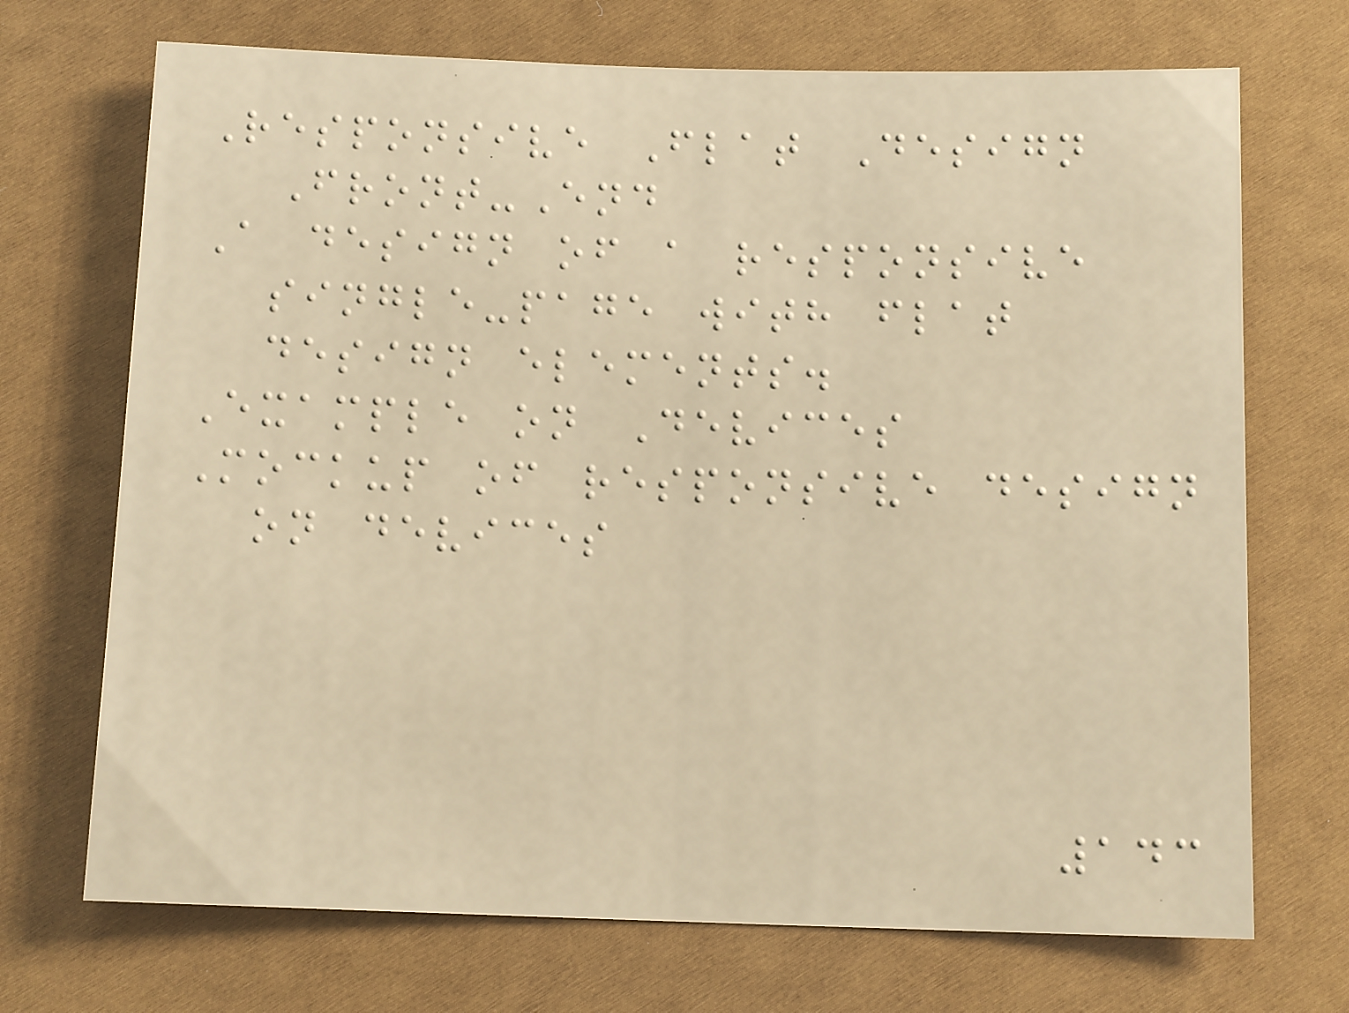Responsive Flat Design
Front-End
A design of a responsive
single-page with flat
design elements.
Example on Devices
Mockup of responsive design
on devices
143
